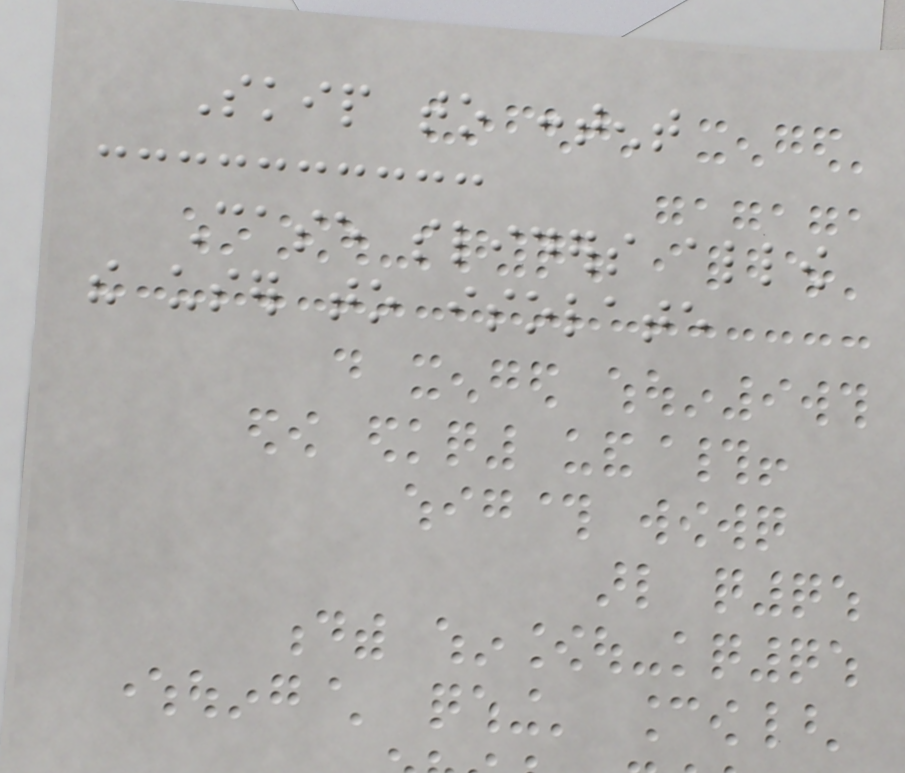Skip to content
Case sliders allow
the user to isolate
